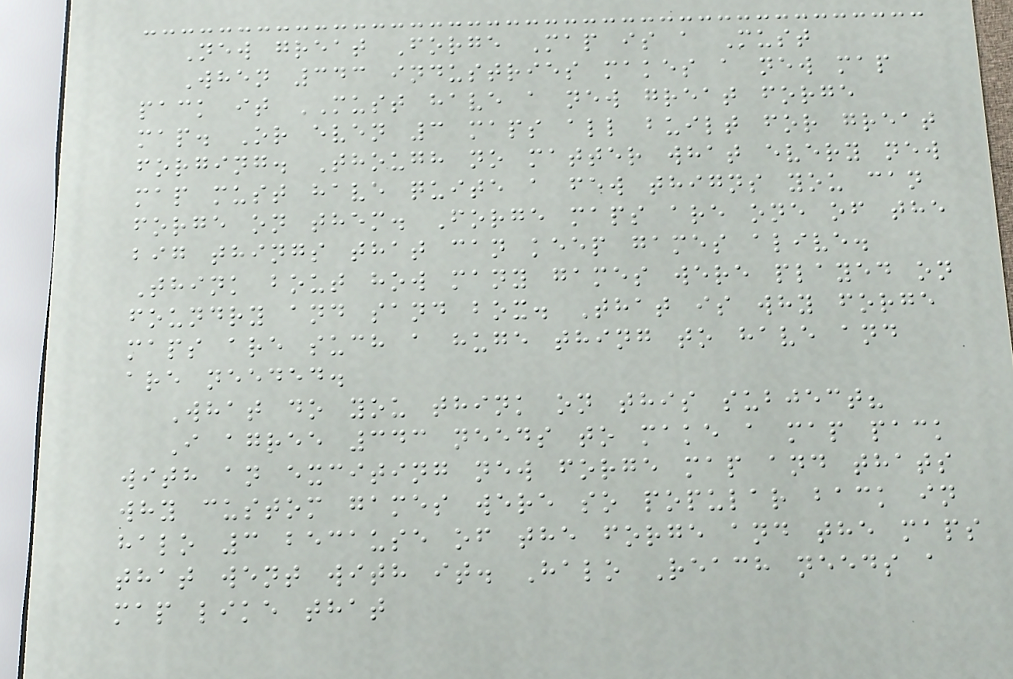New great Forge Map is a Must
When 343 industries makes a new map
pack it MUST have a new great forge
map. Or even 3 maps all built for great
forging. Though no matter what every new
map must have quite a few thigns you can
forge on them. Forge maps are one of the
big things that can keep games alive.
Think bout how many games were played on
foundry and sand box. That is why forge
maps are such a huge thing to have and
are needed.
What do you think on this subject?
I agree 343 needs to make a map pack
with an exciting new forge map and thats
why custom games were so popular back in
halo 3 because of the forge and the maps
that went with it. Halo Reach needs a
map like that
